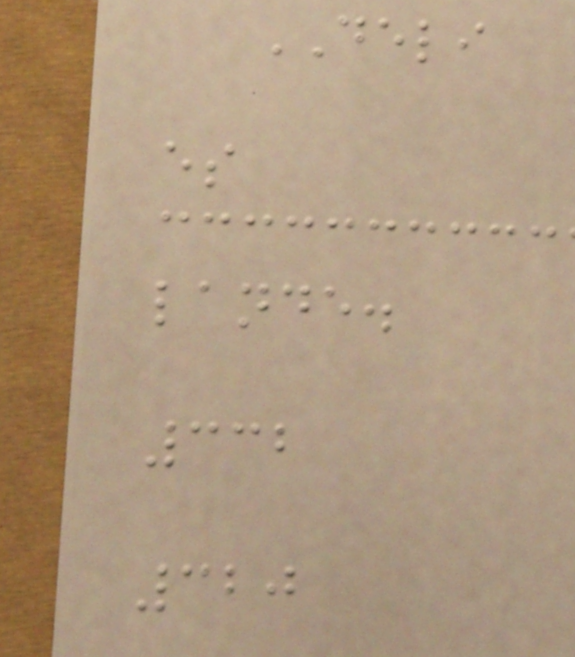DELI
es
lande.
332
320
